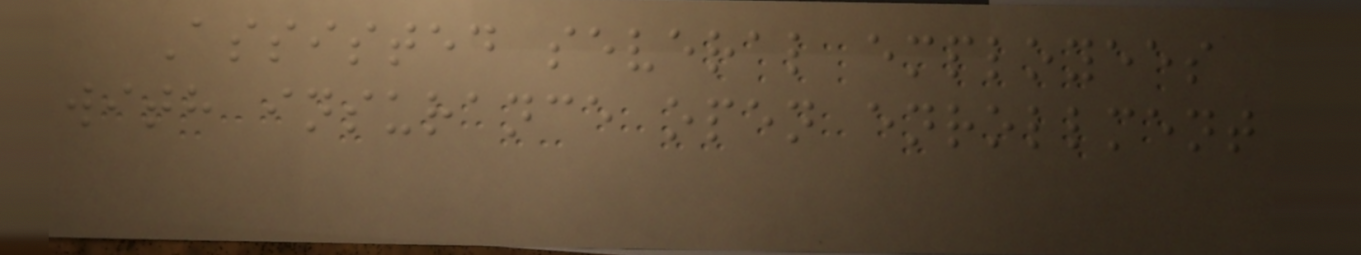Assisted several employees
with insurance open enrollment
